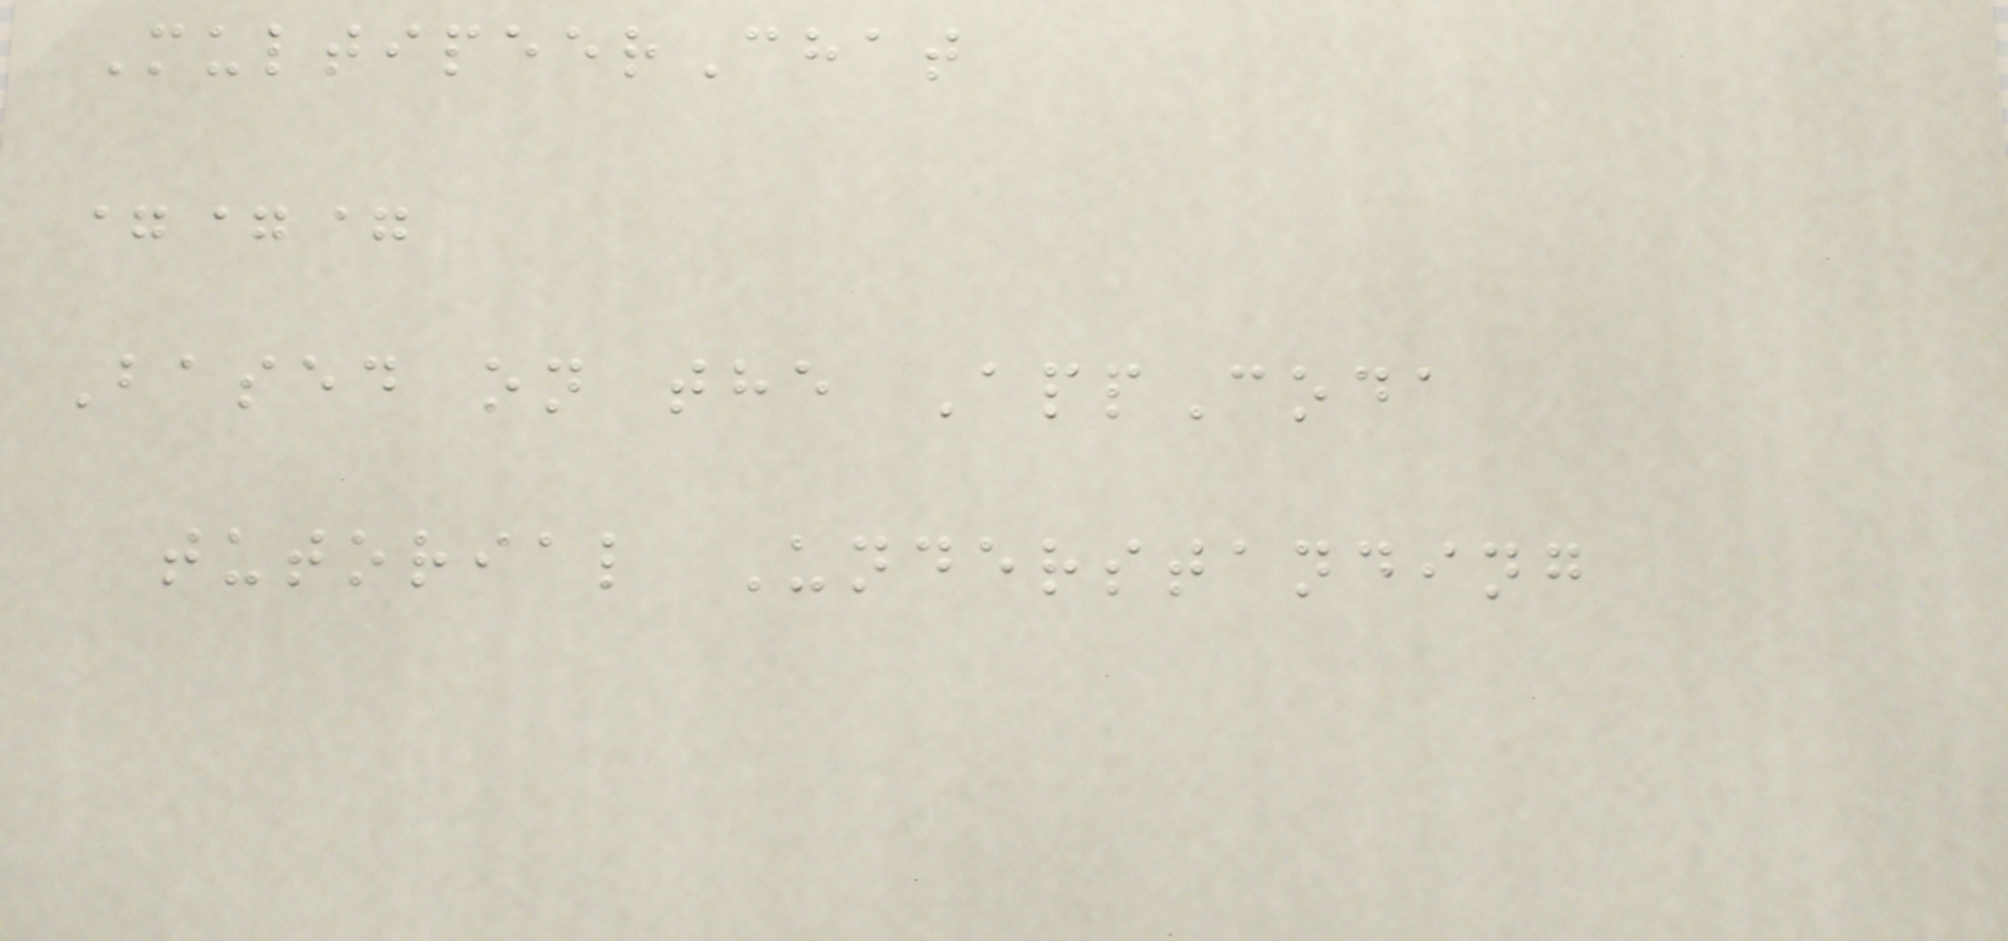MultipeerChat
===
Based on the AppCoda
tutorial Understanding
